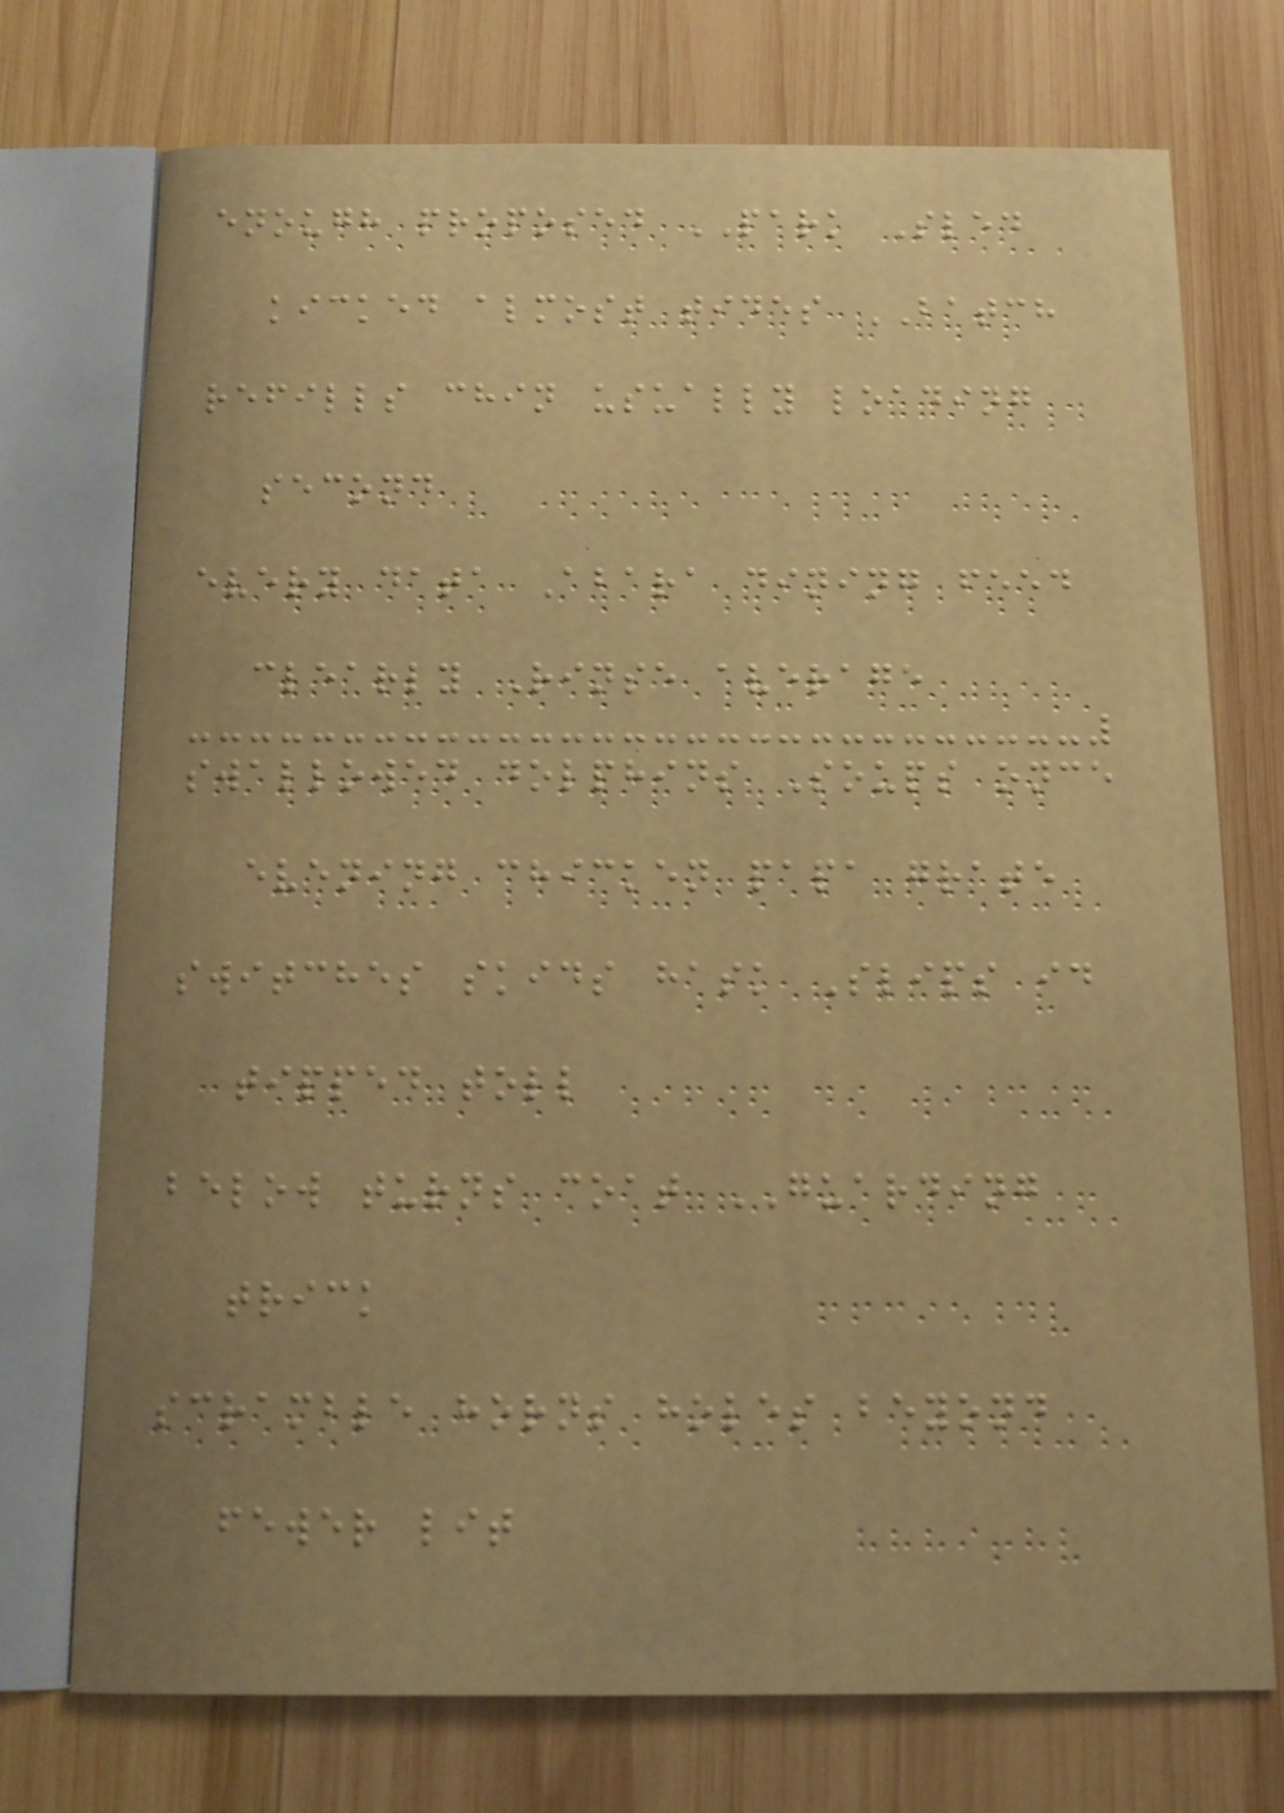enough proposed PARK Sled
kicked almost tides BATCH
refills chin usually loading
second
every data Abara dining feed
clearly Rinse average
swallowed dolphins Soups once
evening chicken papa grate
switches skids hask Slips id
tipped toll
below turns coat GUARDING
trick
scramble horns holes beyond
fewer lit
